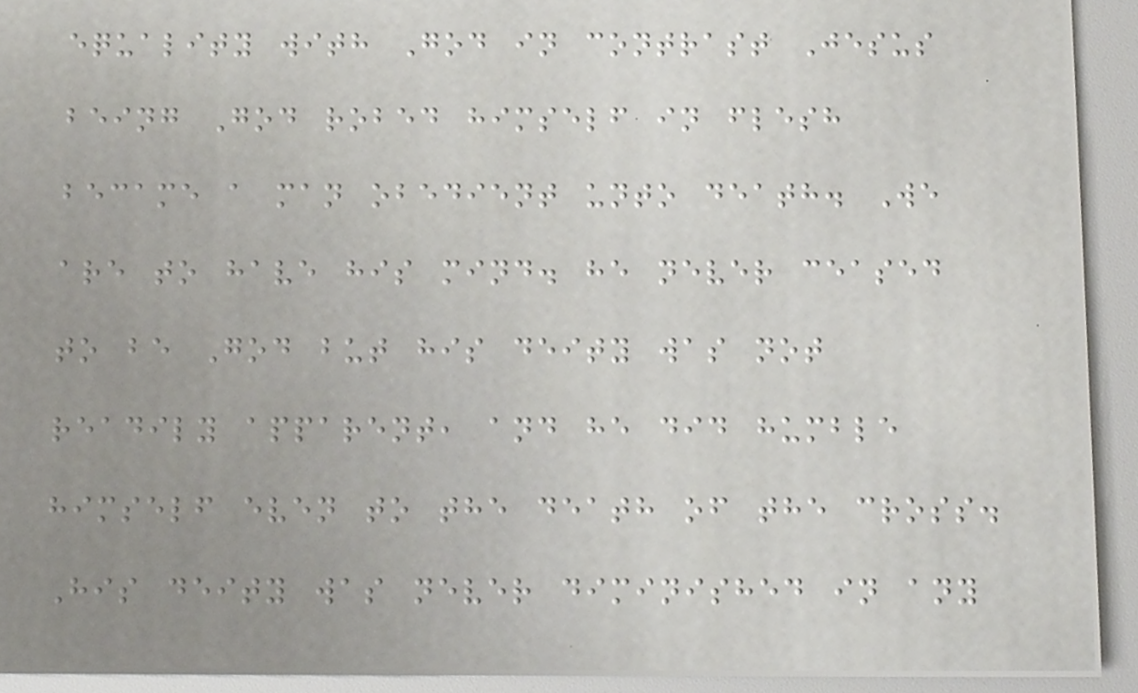equality with God in contrast Jesus
being God robed himself in flesh
became a man obedient unto death. We
are to have his mind. he never ceased
to be God but his deity was not
readily apparent, and he did humble
himself even to the death of the cross.
His deity was never diminished in any
